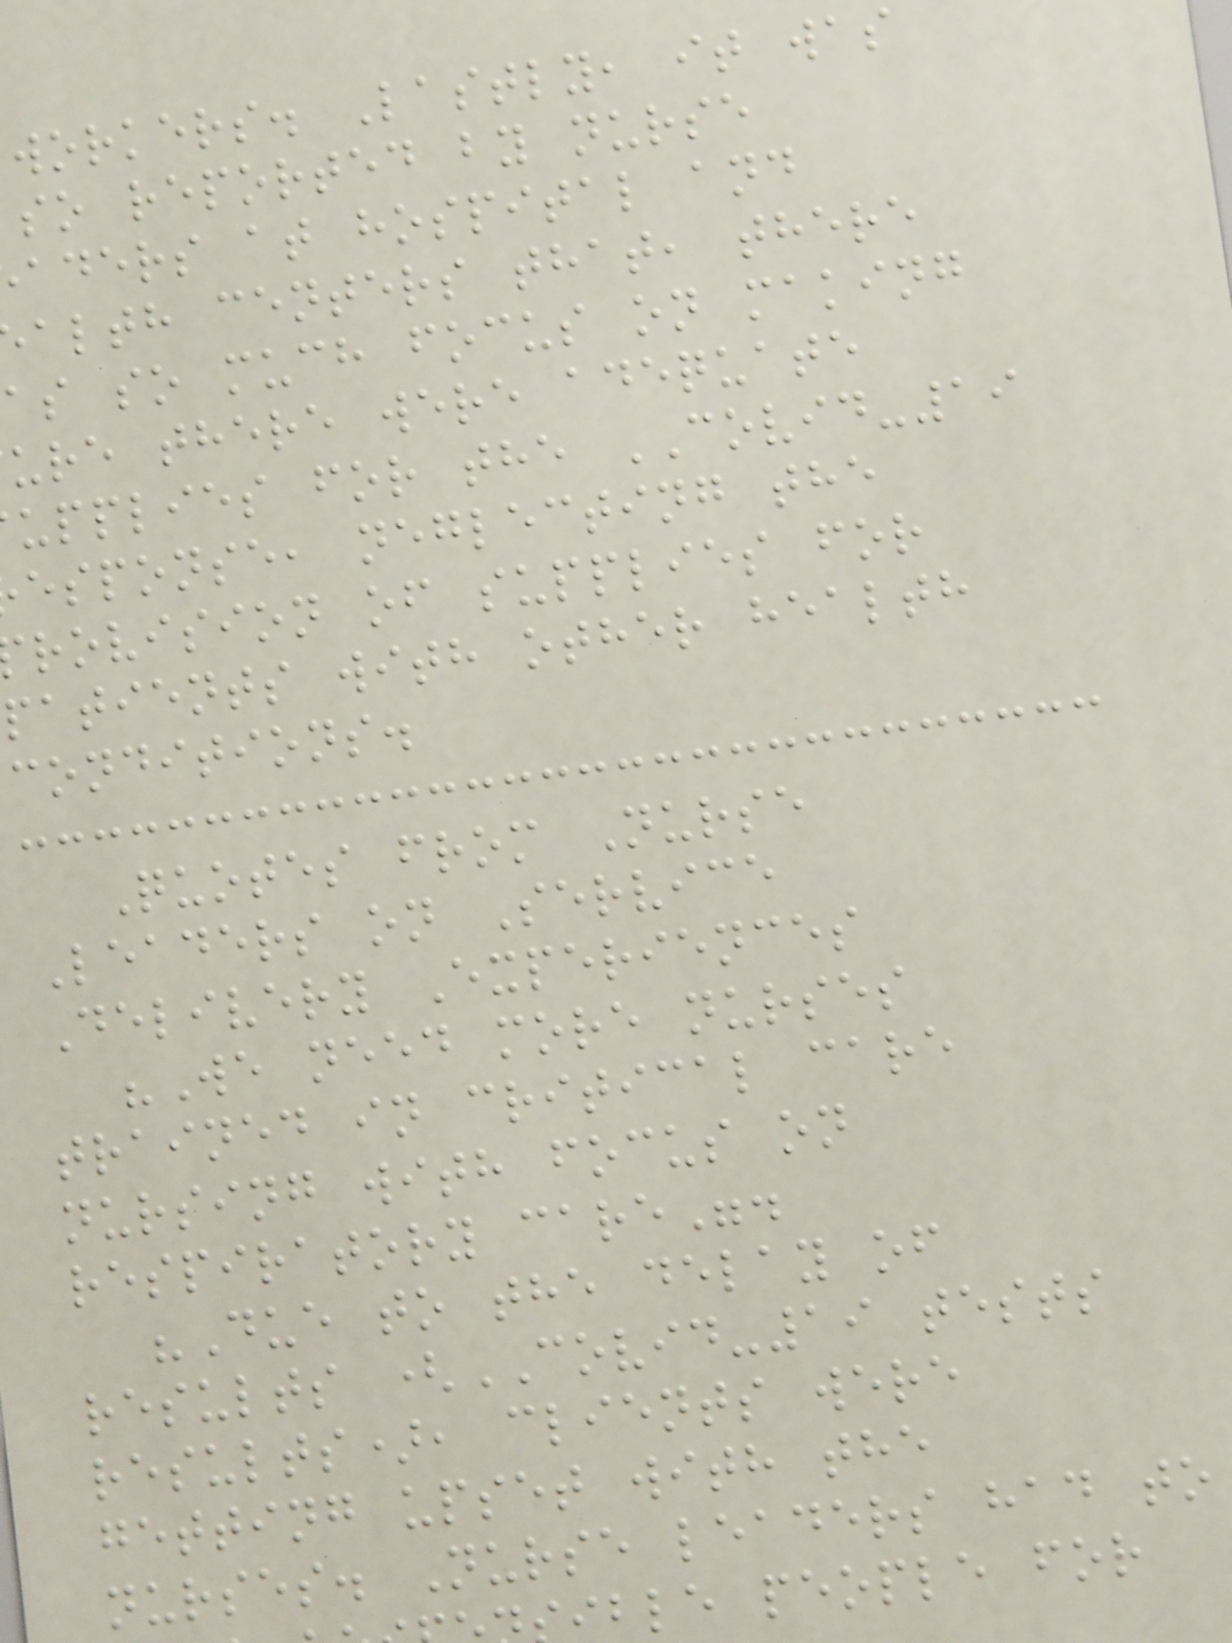workers. Lastly, it was
so reported by nurse
aders at hospital and
alth centers that, there
as so much focus on making
ure there were adequate
upplies for the COVID-19
esponse, neglecting the
rovision of supplies for
patients with other health
conditions.
Quotes from Nurse
Leaders on Service
Delivery Experiences
"We need more nurses
trained in critical care
nursing with focus on
respiratory care".
"Due to the delay of
results (COVID-19 tests
results), clients were
getting upset with the
nurses. Nurse leaders had to
ible people for
